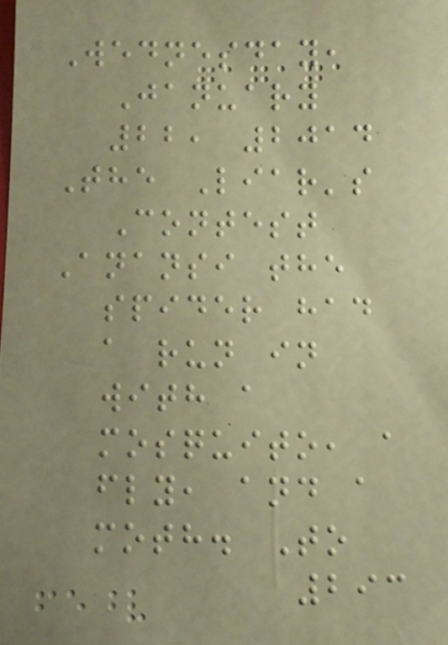Wednesday,
January
22, 2014
The Liar's
Contest
Anansi the
spider had
a run in
with a
mosquito, a
fly, and a
moth. To
293
